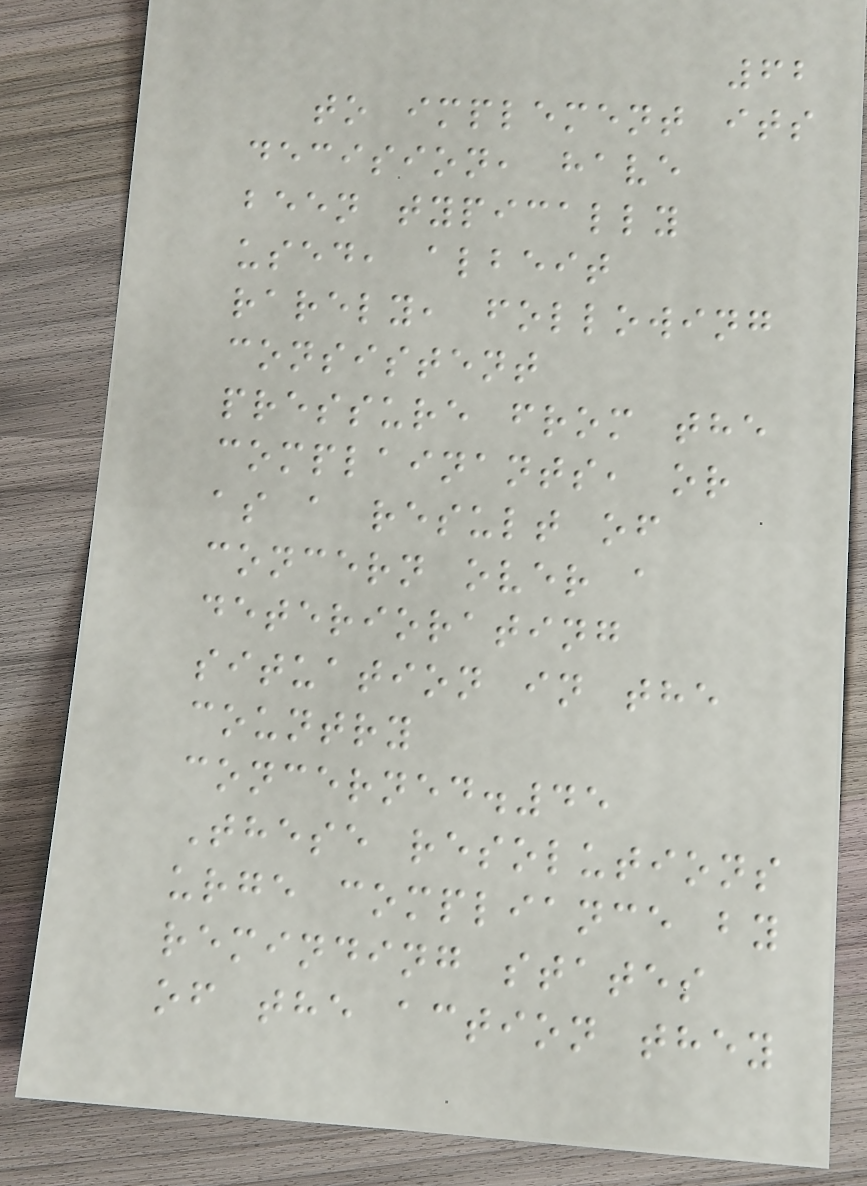62
to implement its
decision, have
been typically
used, albeit
rarely, following
consistent
pressure from the
complainants, or
as a result of
concern over a
deteriorating
situation in the
country
concerned.45
These resolutions
urge compliance by
reminding states
of the action they
